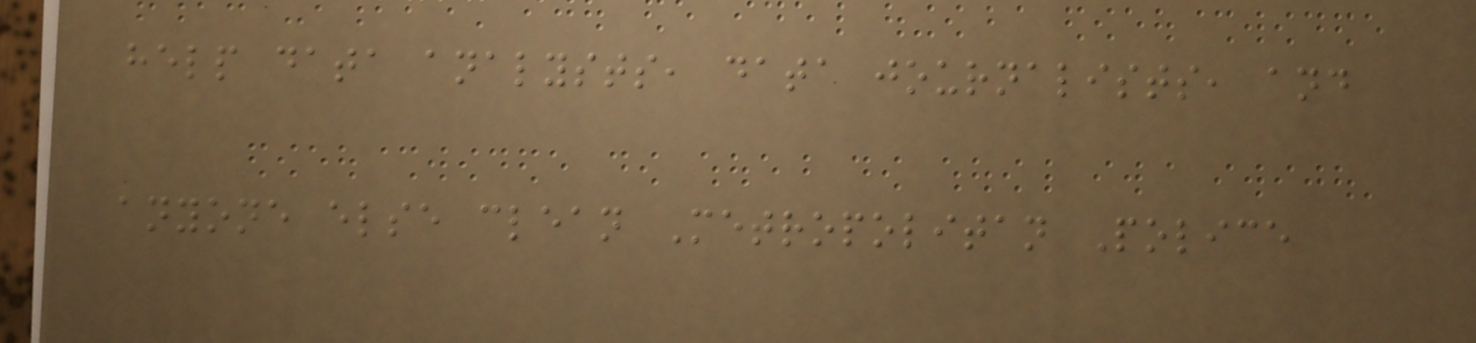help data analysts, data journalists, and
anyone else clean Metropolitan Police
